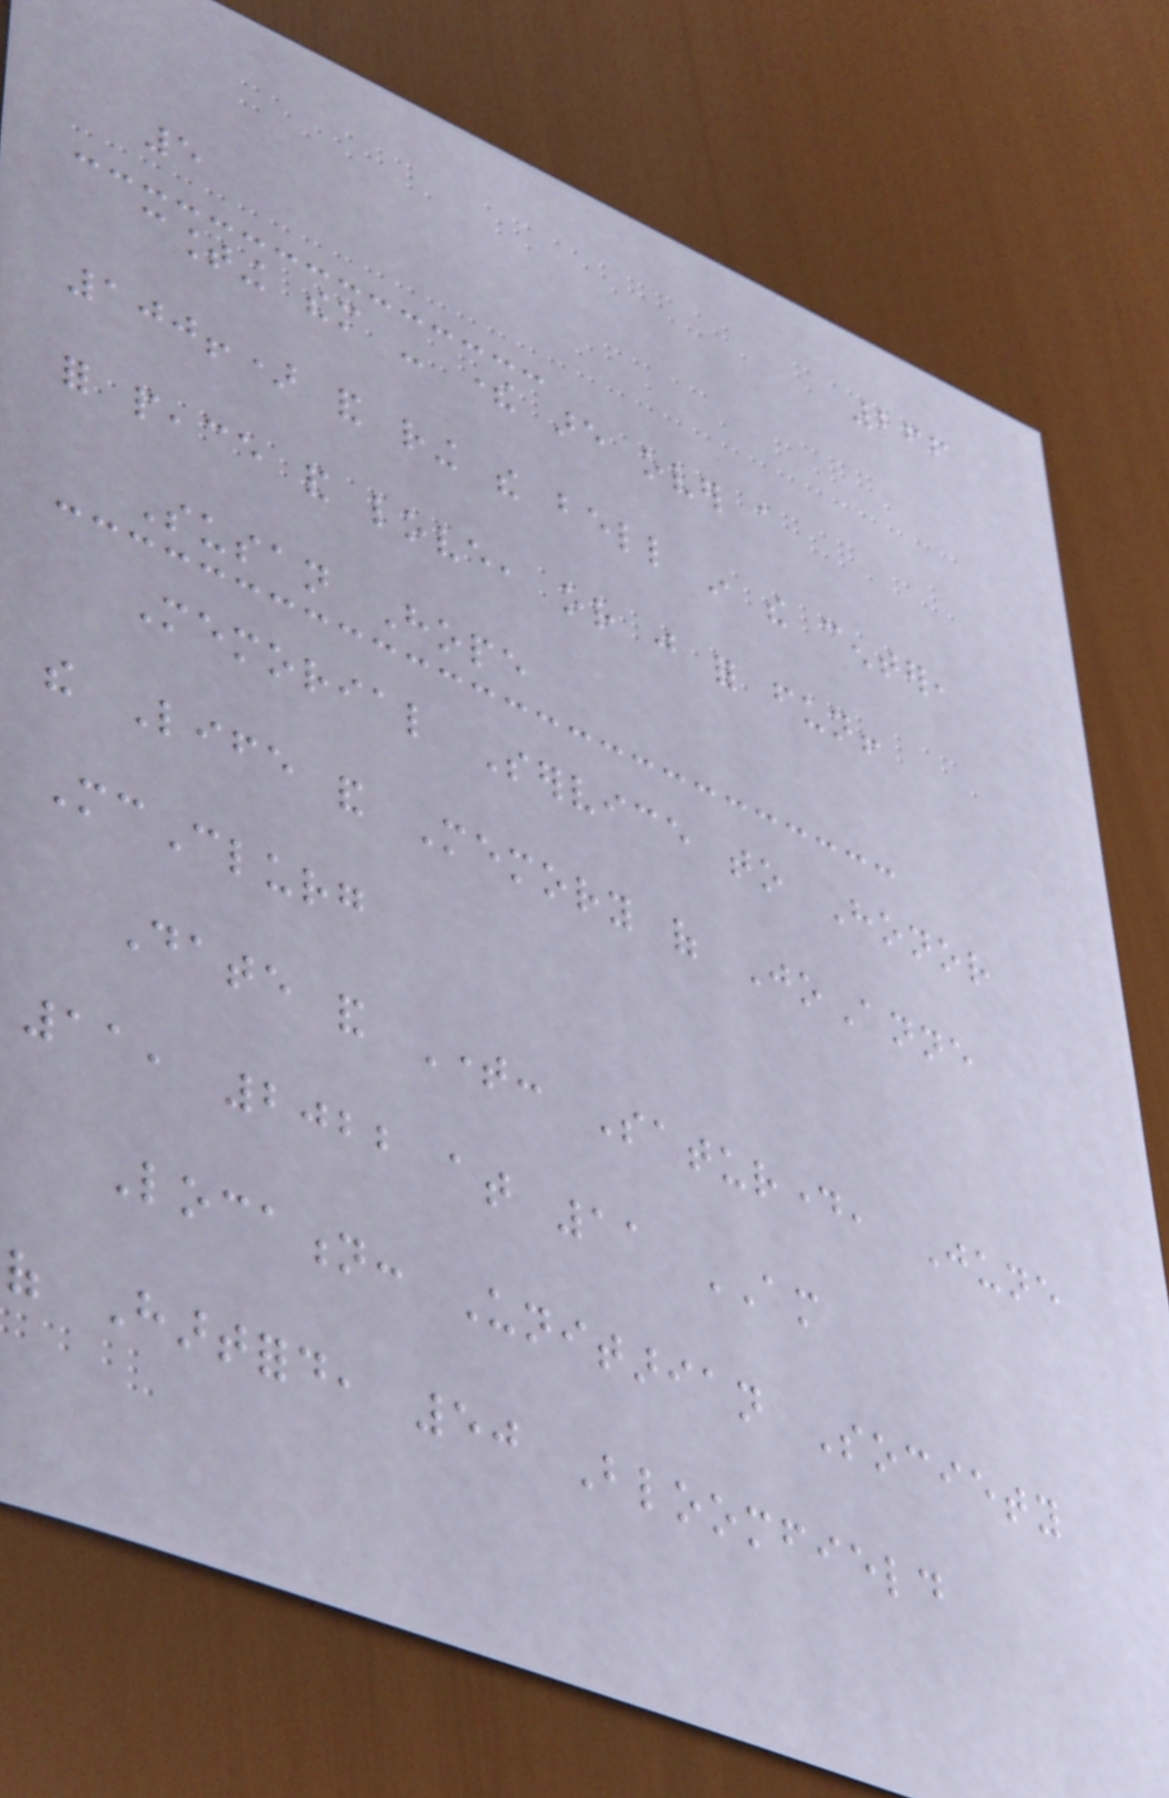266
5
counting them - there are over a
100!) and ring the bell in the center,
for peace and love, or just for fun!
Susan Hope
Memorial Service to Honor
the Life and Memory of JoAnne
McClurg
Date and Time: Saturday, June
11, 2022 at 11 AM
Location: Unitarian Society
of Hartford, 50 Bloomfield
